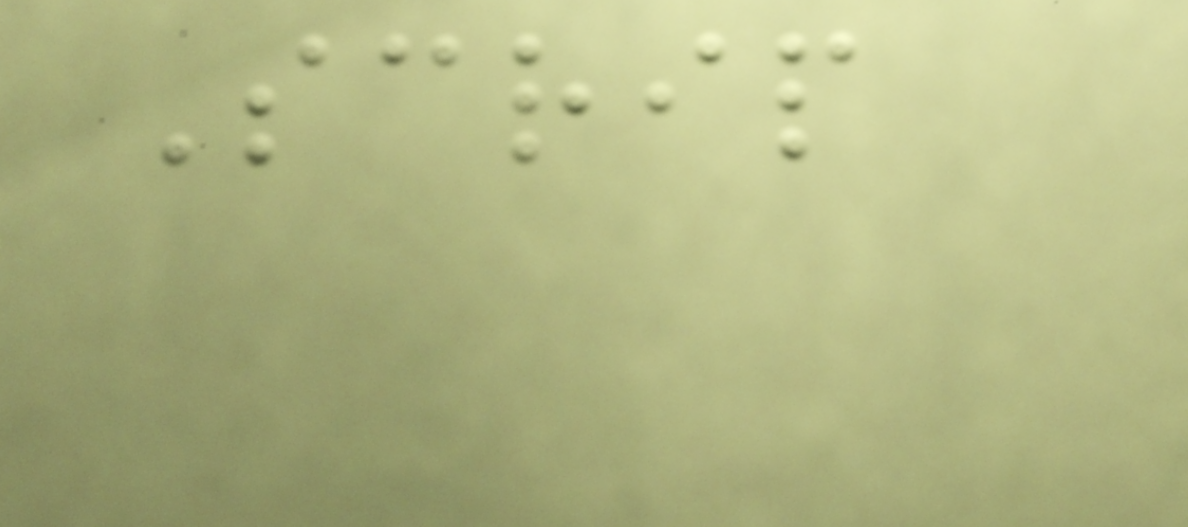Scrip
